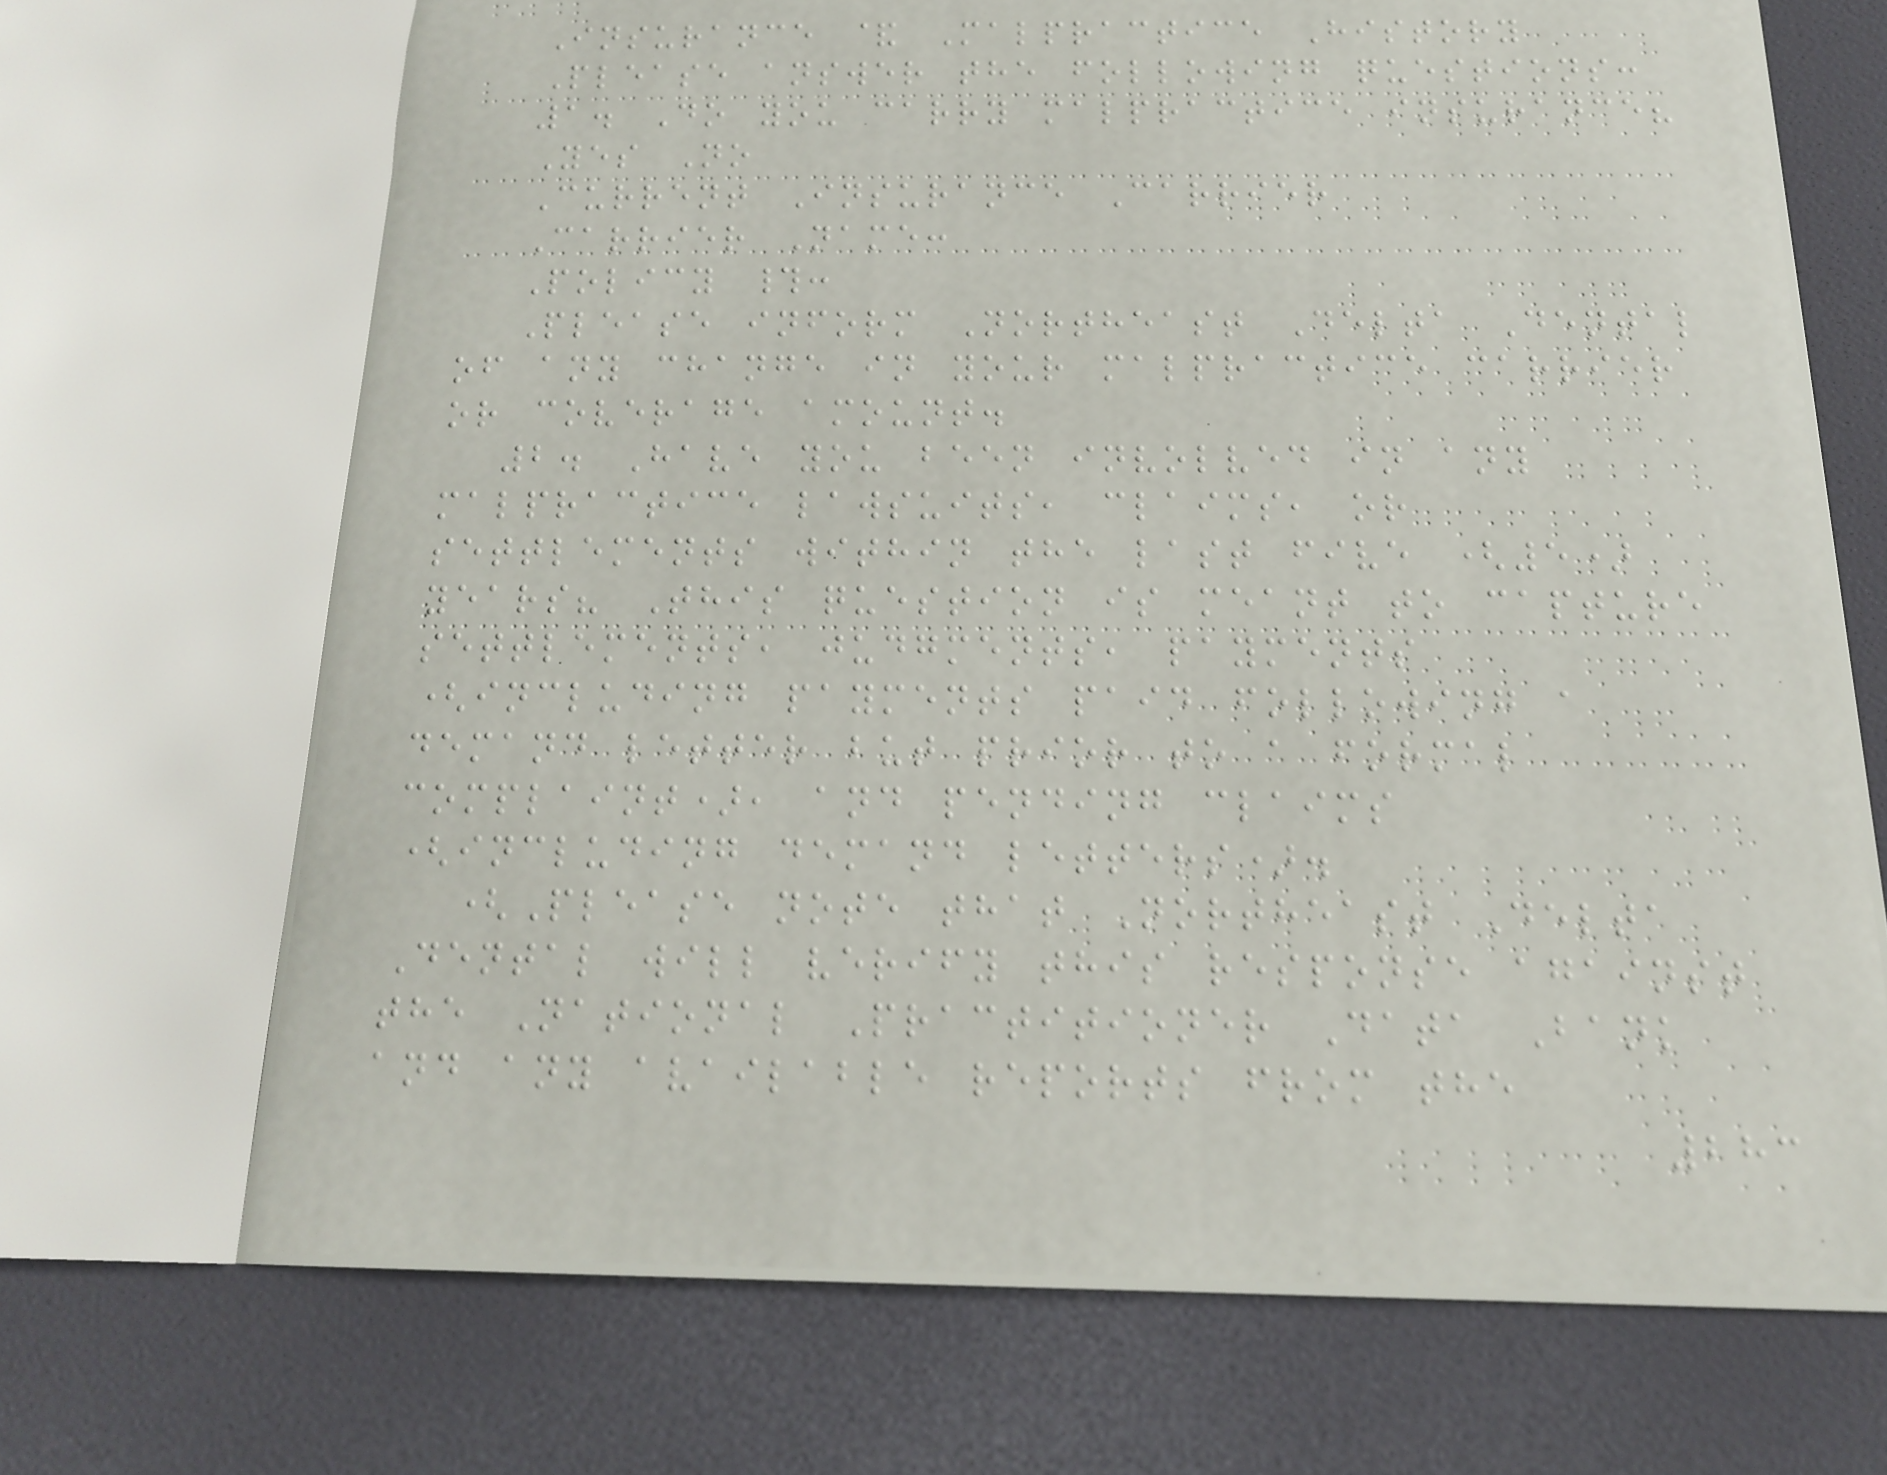Insurance & Malpractice History
Please answer the following questions:
1. Do you carry malpractice insurance?
Yes No
Current Insurance Carrier
Carrier Name:
Policy #:
Please inform Northeast Delta Dental
of any change in your malpractice carrier
or coverage amount.
2. Have you been involved in any
malpractice lawsuits, claims, or
settlements within the last five (5)
years? This question is meant to capture
settlements, judgments, payments
(including payments paid following a
demand letter but prior to a formal
complaint), and pending claims
(including demand letters).
(Please note that Northeast Delta
Dental will verify this response against
the National Practitioner Data Bank
and any available reports from the
283
